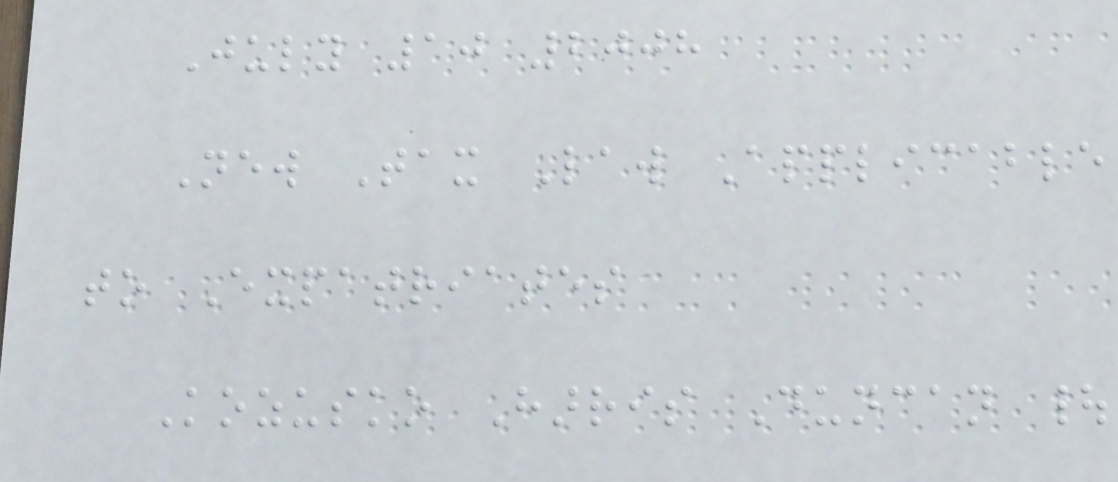July 10 2008
New Tax Law Applicable
to Expatriates
Kozusko Harris Duncan |
